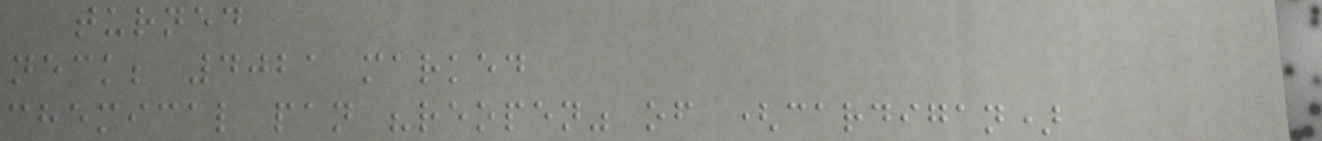turned
neck; 4021 marked
chemical pan "reopen" of (cardigan)
